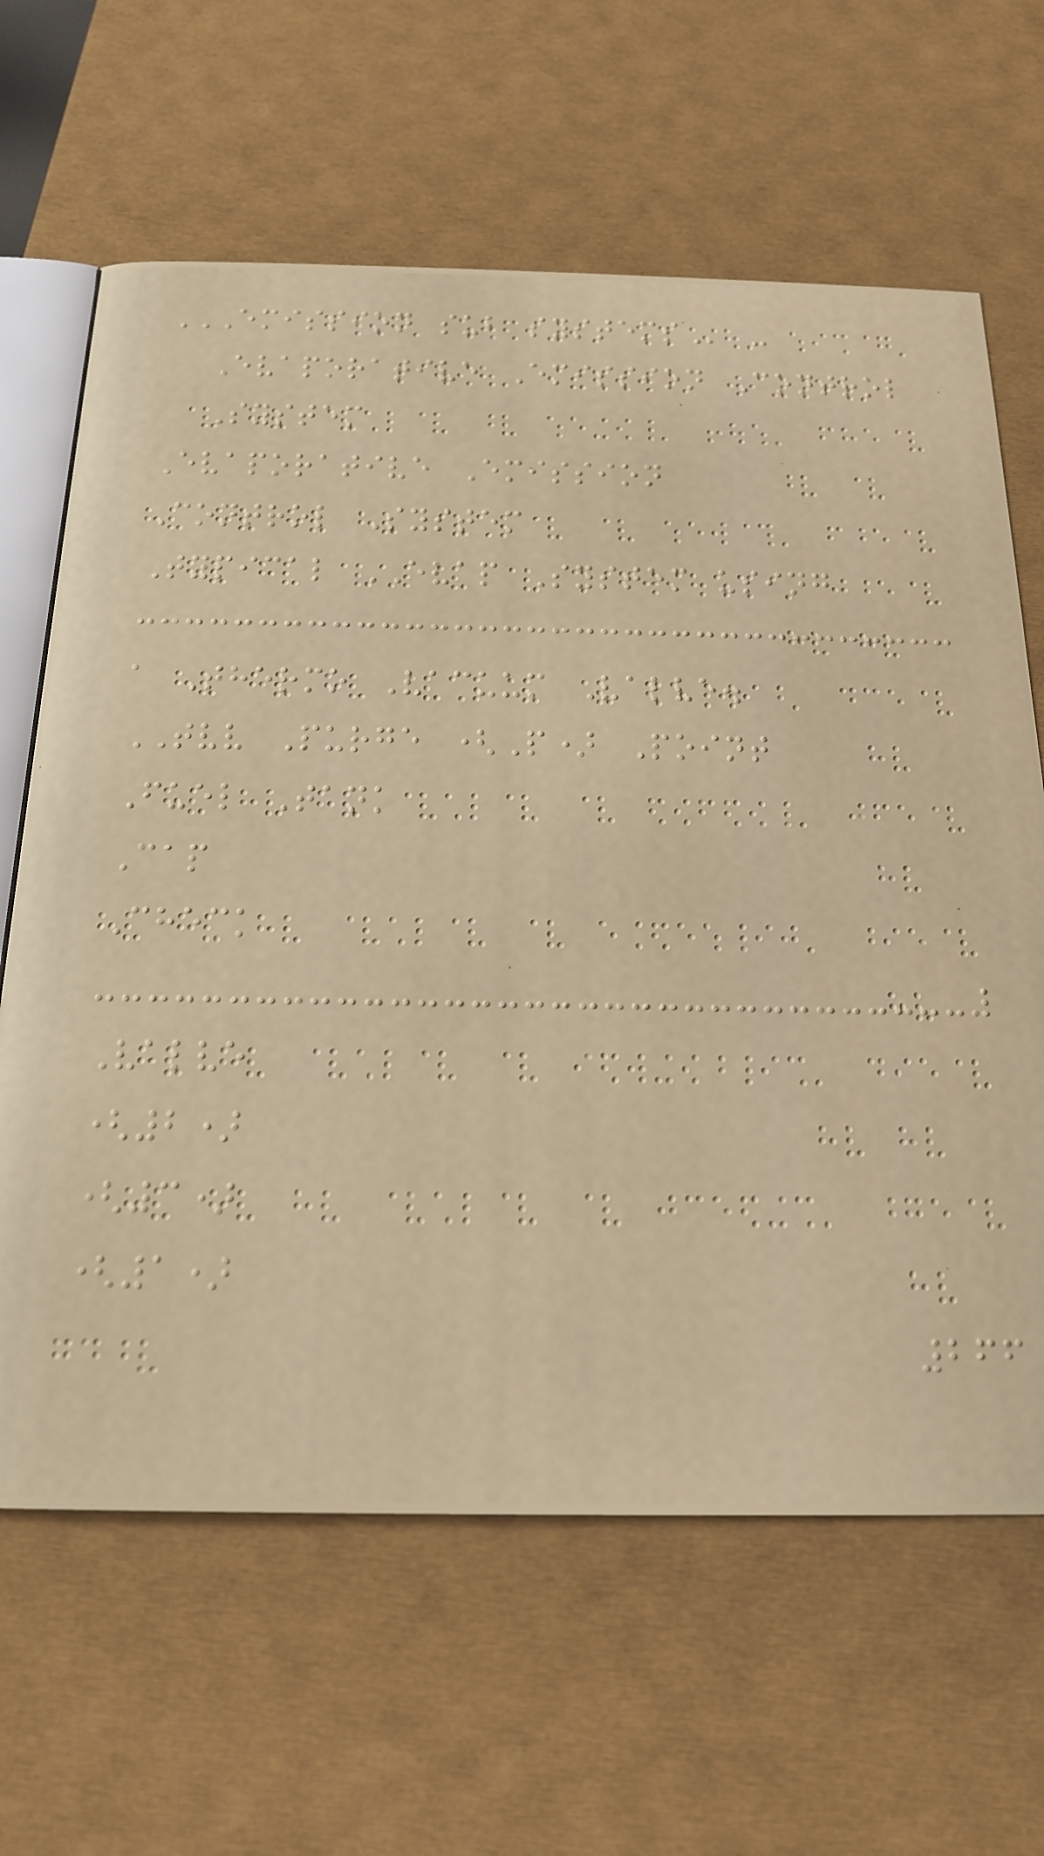EMISSION SUB SYSTEMS -
Evaporative Emission Control
System
Evaporative Emission
Control System
Typical EVAP System using
a Thermo Vacuum Valve.
TVV Purge (P) Point
Fuel Tank
Cap
Check
Valve
(2)
(3)
(1)
266
